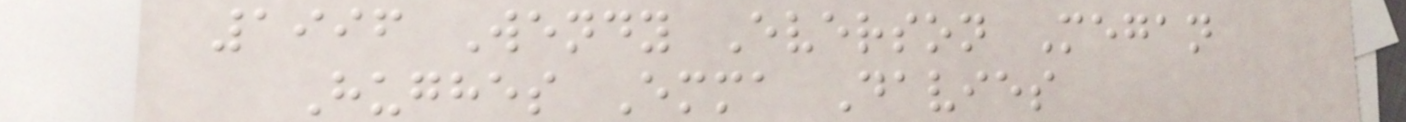1996 Wendy Everson Megan
Hughes Emma Davies
